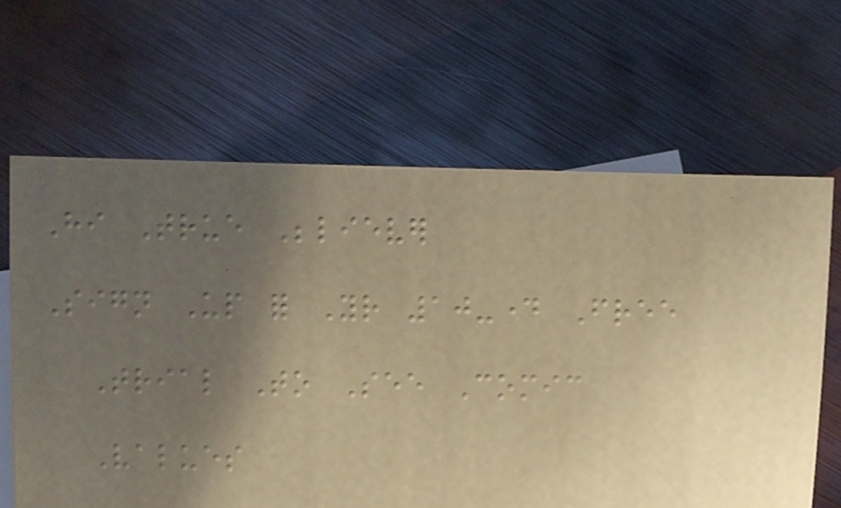Hi True Believer
Sign Up for Your 10-day Free
Trial To See Comic
Values
